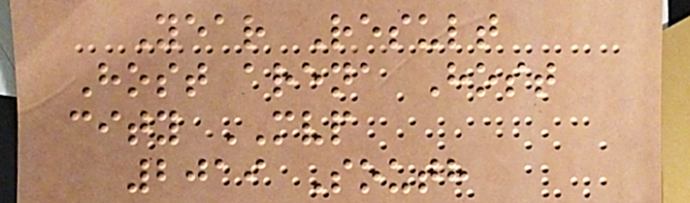Year Result
Host arena Host
city MVP
2019 South
